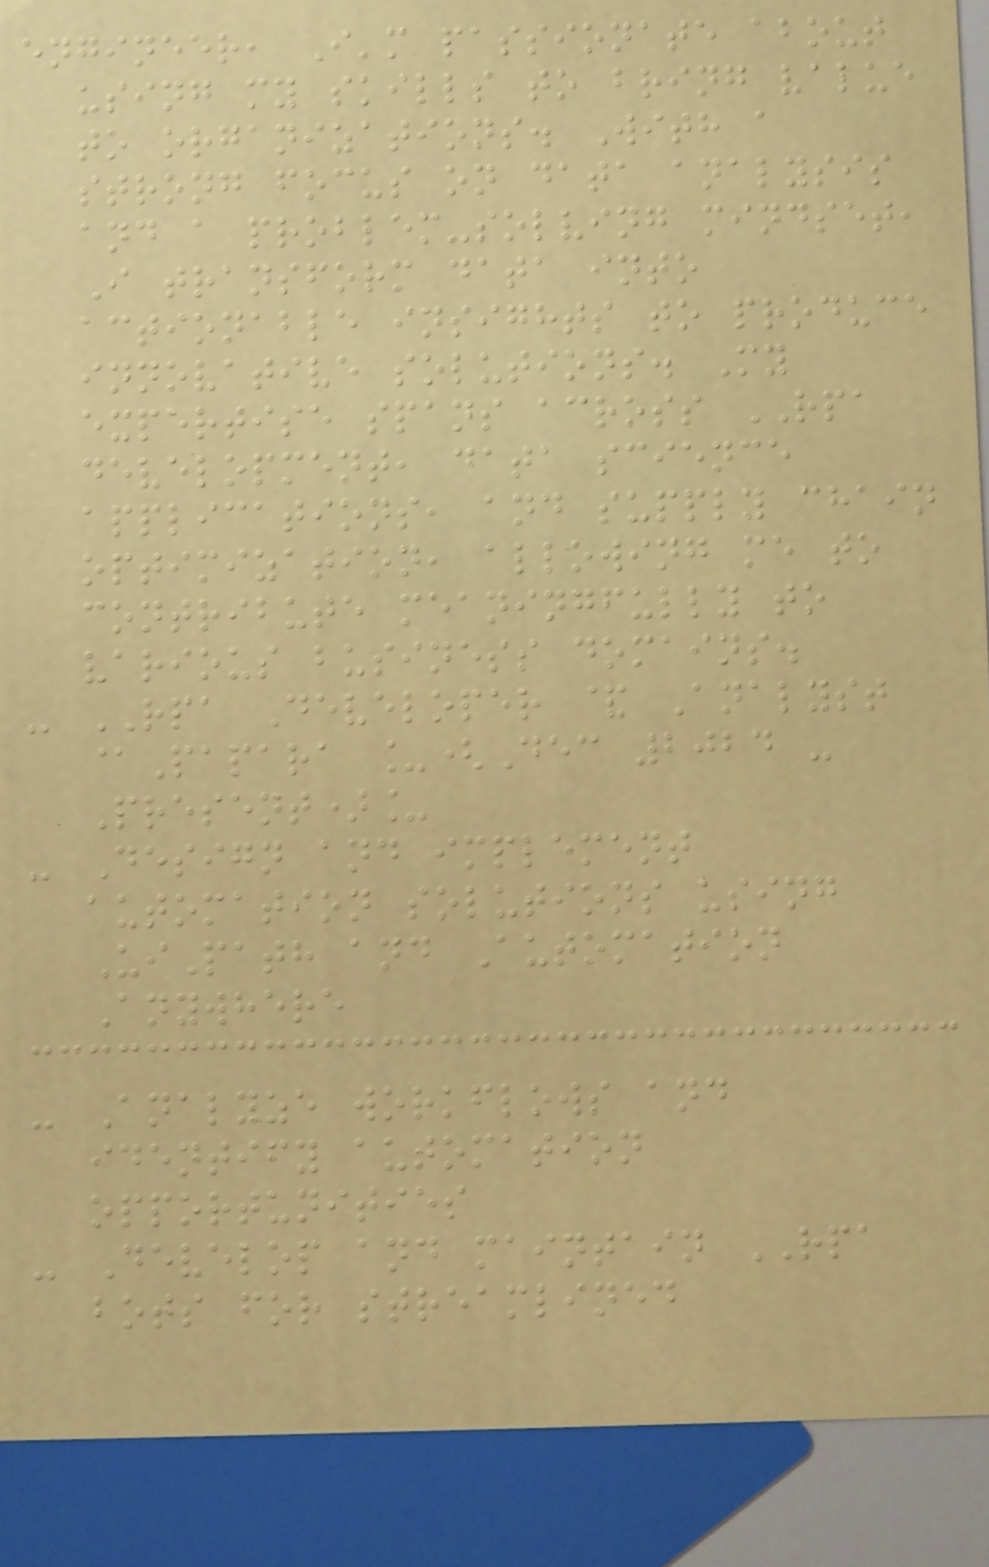engineer, I'm passionate about
using my skills to bring value
to organizations. With a
strong focus on data analysis
and a problem-solving mindset,
I transform data into
actionable insights to produce
innovative solutions. My
expertise spans across RPA
development, data science
applications, and supply chain
optimization, allowing me to
contribute meaningfully to
various business domains.
- RPA Developer & Analyst
@Papara _(Dec 2024 -
Present)_
- Design and implement
automation solutions using
UiPath and Automation
Anywhere
- Analyze workflows and
identify automation
opportunities
- Develop and maintain RPA
bots for streamlined
